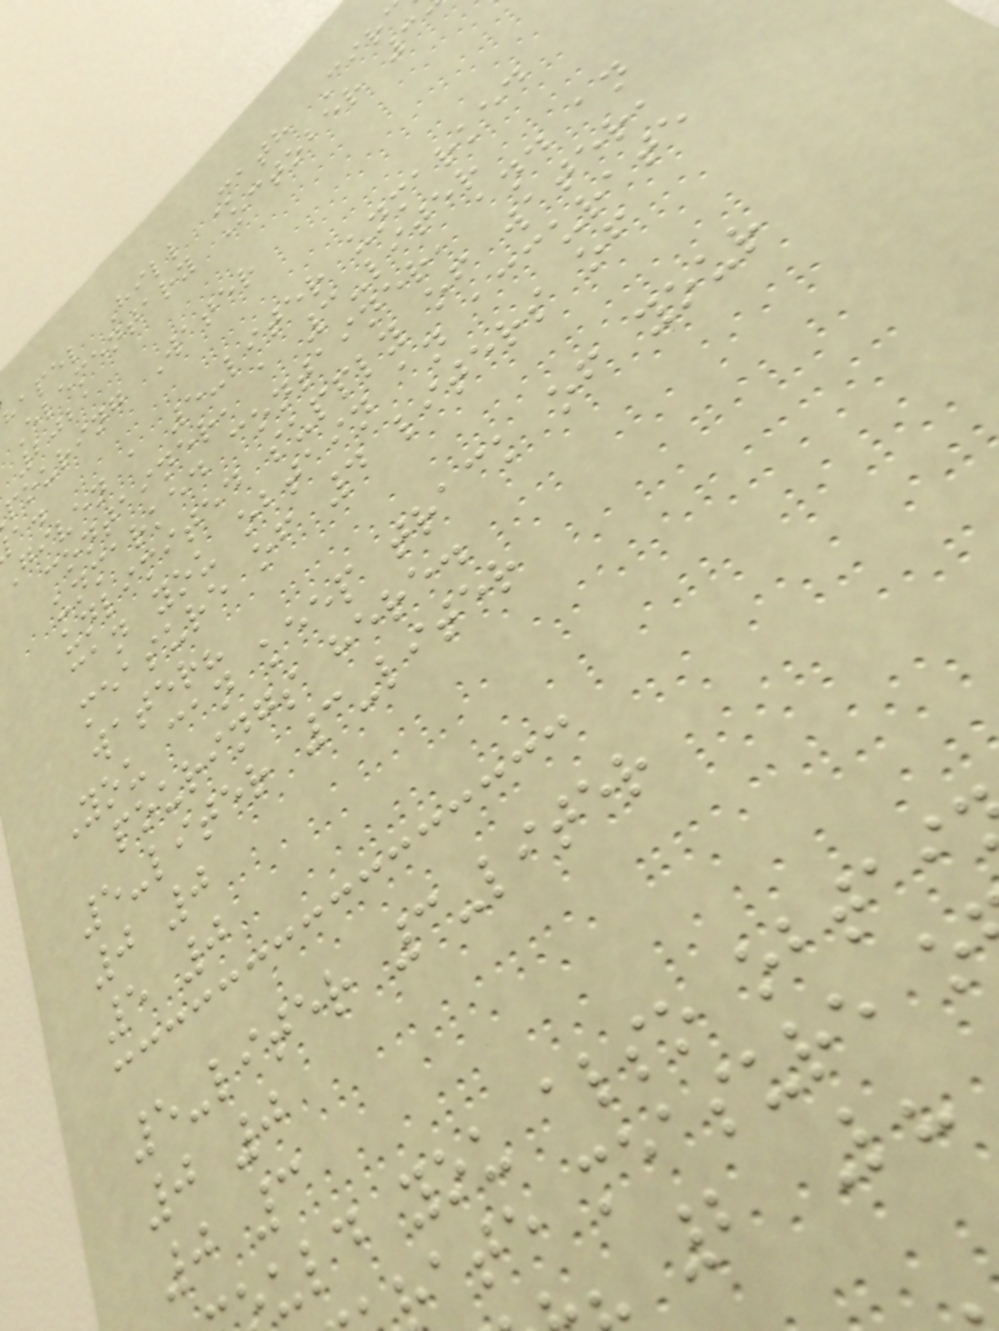hapel Hill Math Cir
Elementary October 3
2021
pouring Water
Given a 5-liter unmarked
container, a 3-liter
unmarked container, and an
unlimited supply of water,
can you obtain an accurate
measure of 4 liters of
water?
You can keep track of your
pourings here.
5-liter 3-liter
0 0
5 0
5-liter 3-liter
0 0
0 3
uld you also obtai
ate measure o
2 L?
